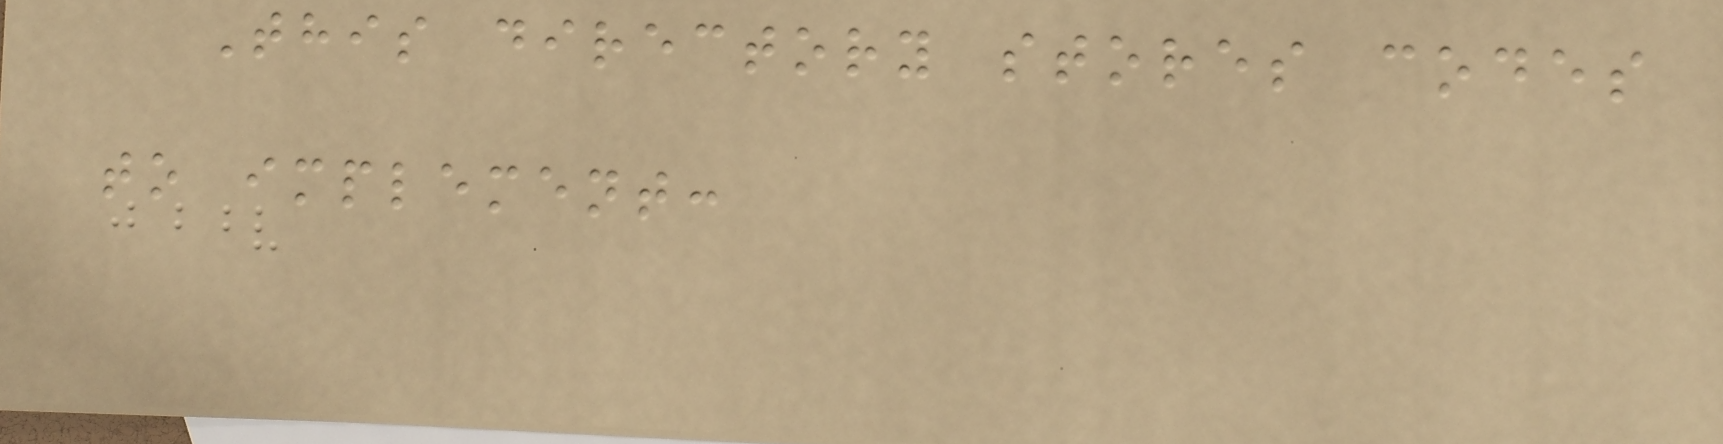This directory stores codes
to implement:
